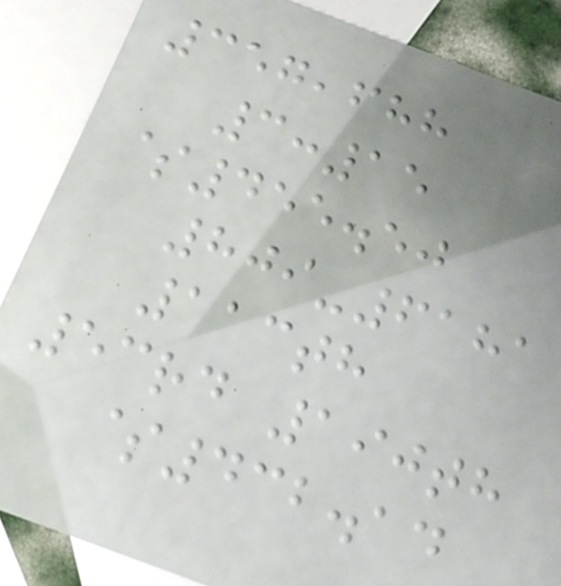357,688
3:15
$455.50
809-6181
113th
53rd 190th
$432.14
